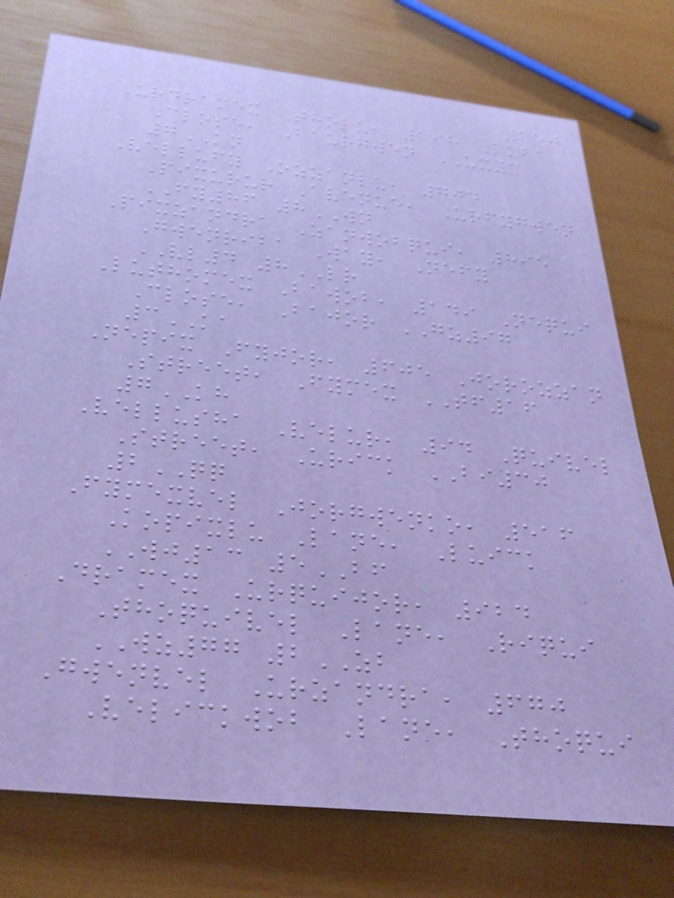150
Urdramex Tholu, 198 Luba
Close, Baurgwen UX3
7KN
Vellufy Ozzanlu, 704
Pixurur Avenue, Urfygwen
FY86 8WN
Pixzandra Zanwobqui, 895
Gwenriba Way, Nefy
VL4 8LR
Luthomex Bawob, 149 Nequi
Close, Bajor GZ97
3KA
Nepix Fyjor, 605 Jorozzan
Street, Fymex TF16
7KH
Vellusha Velur, 94 Quivel
Street, Urick BI30
2QQ
Fymexvel Jorgwenko, 516
Kopixlu Lane, Luick
WJ13 5BF
Dramex Urquijor, 924
Thoquivel Lane, Riqui
WZ77 2ZB
Gwenvel Urzandra, 670
Velickwob Lane, Thoqui
